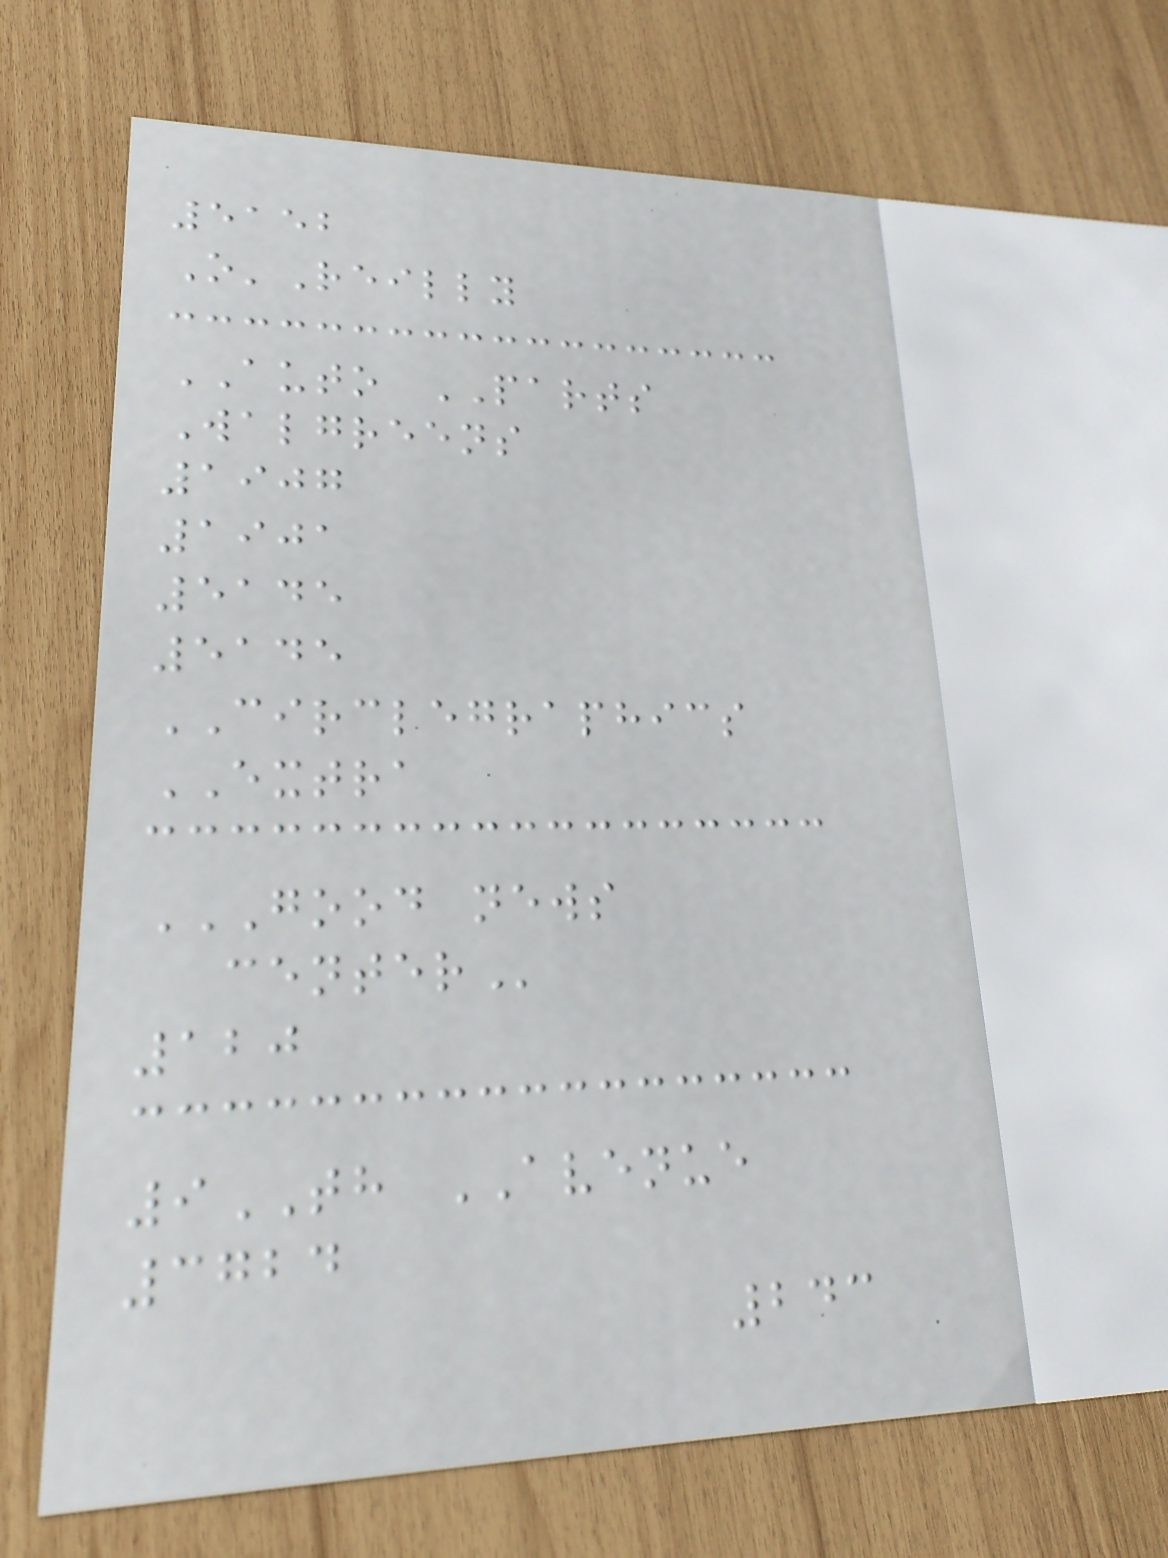5152
O'Reilly
AUTO PARTS
Walgreens
1907
1901
5145
5145
CIRCLEGRAPHICS
EXTRA
GOOD NEWS
CENTER
120
9TH AVENUE
3724
243
